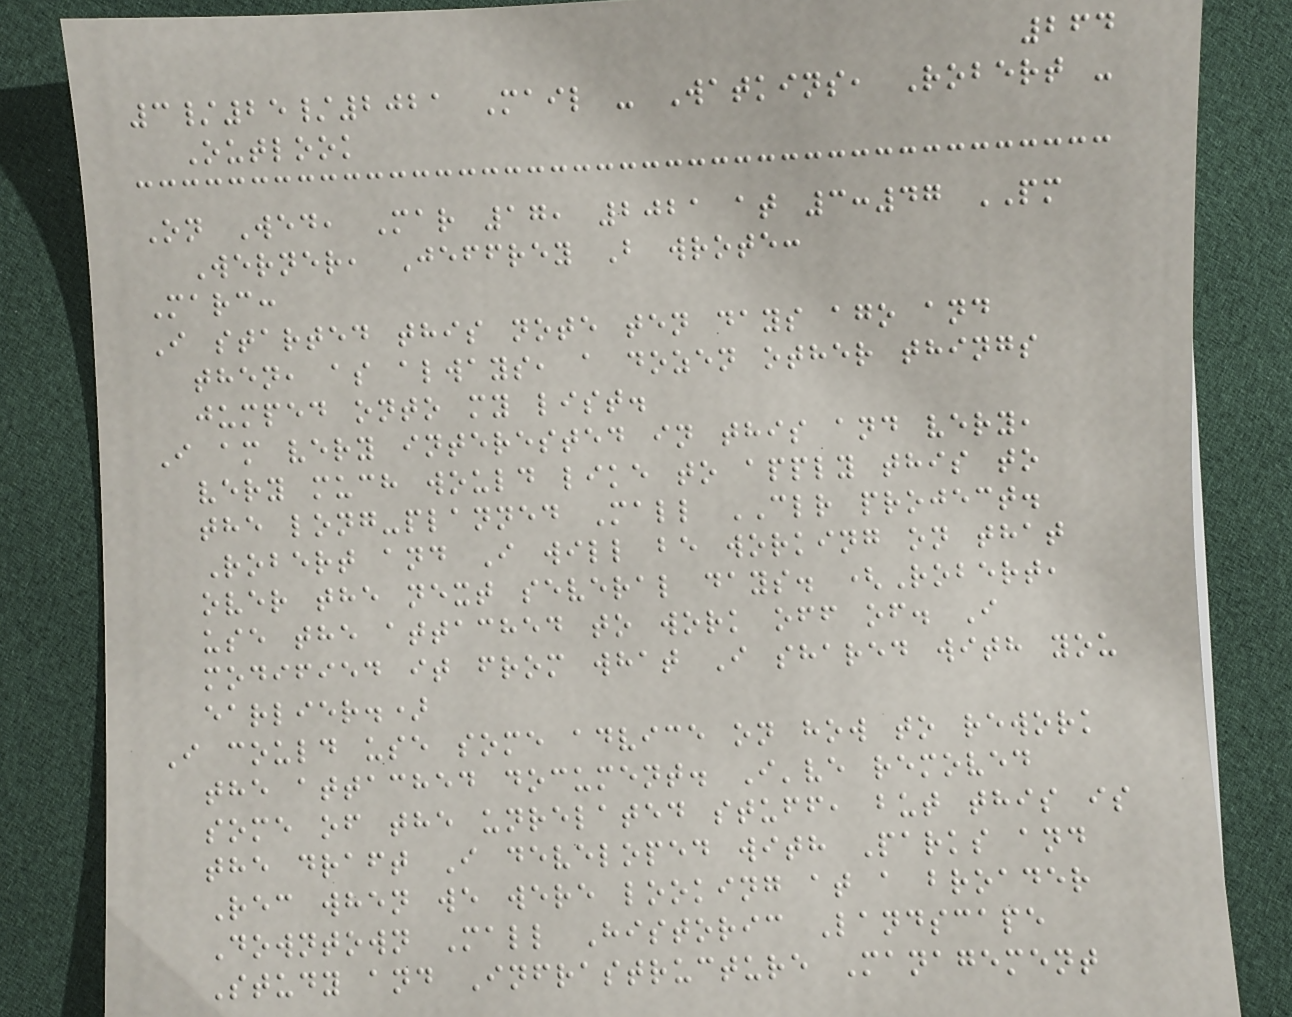264
3/25/2021 Mail - Watkins, Robert -
Outlook
On Wed, Mar 17, 2021 at 3:47 PM
Werner, Jeffrey B wrote:
Marc:
I started this note ten days ago and
then, as always, a dozen other things
jumped onto my list.
I am very interested in this and very,
very much would like to apply this to
the long-planned Mall CLR project.
Robert and I will be working on that
over the next several days. (Robert,
use the attached to work off of. I
modified it from what I shared with you
earlier.)
I could use some advice on how to rework
the attached document. I've removed
some of the unrelated stuff, but this is
the draft I developed with Parks and
Rec when we were looking at a broader
Downtown Mall Historic Landscape
Study and Infrastructure Management
